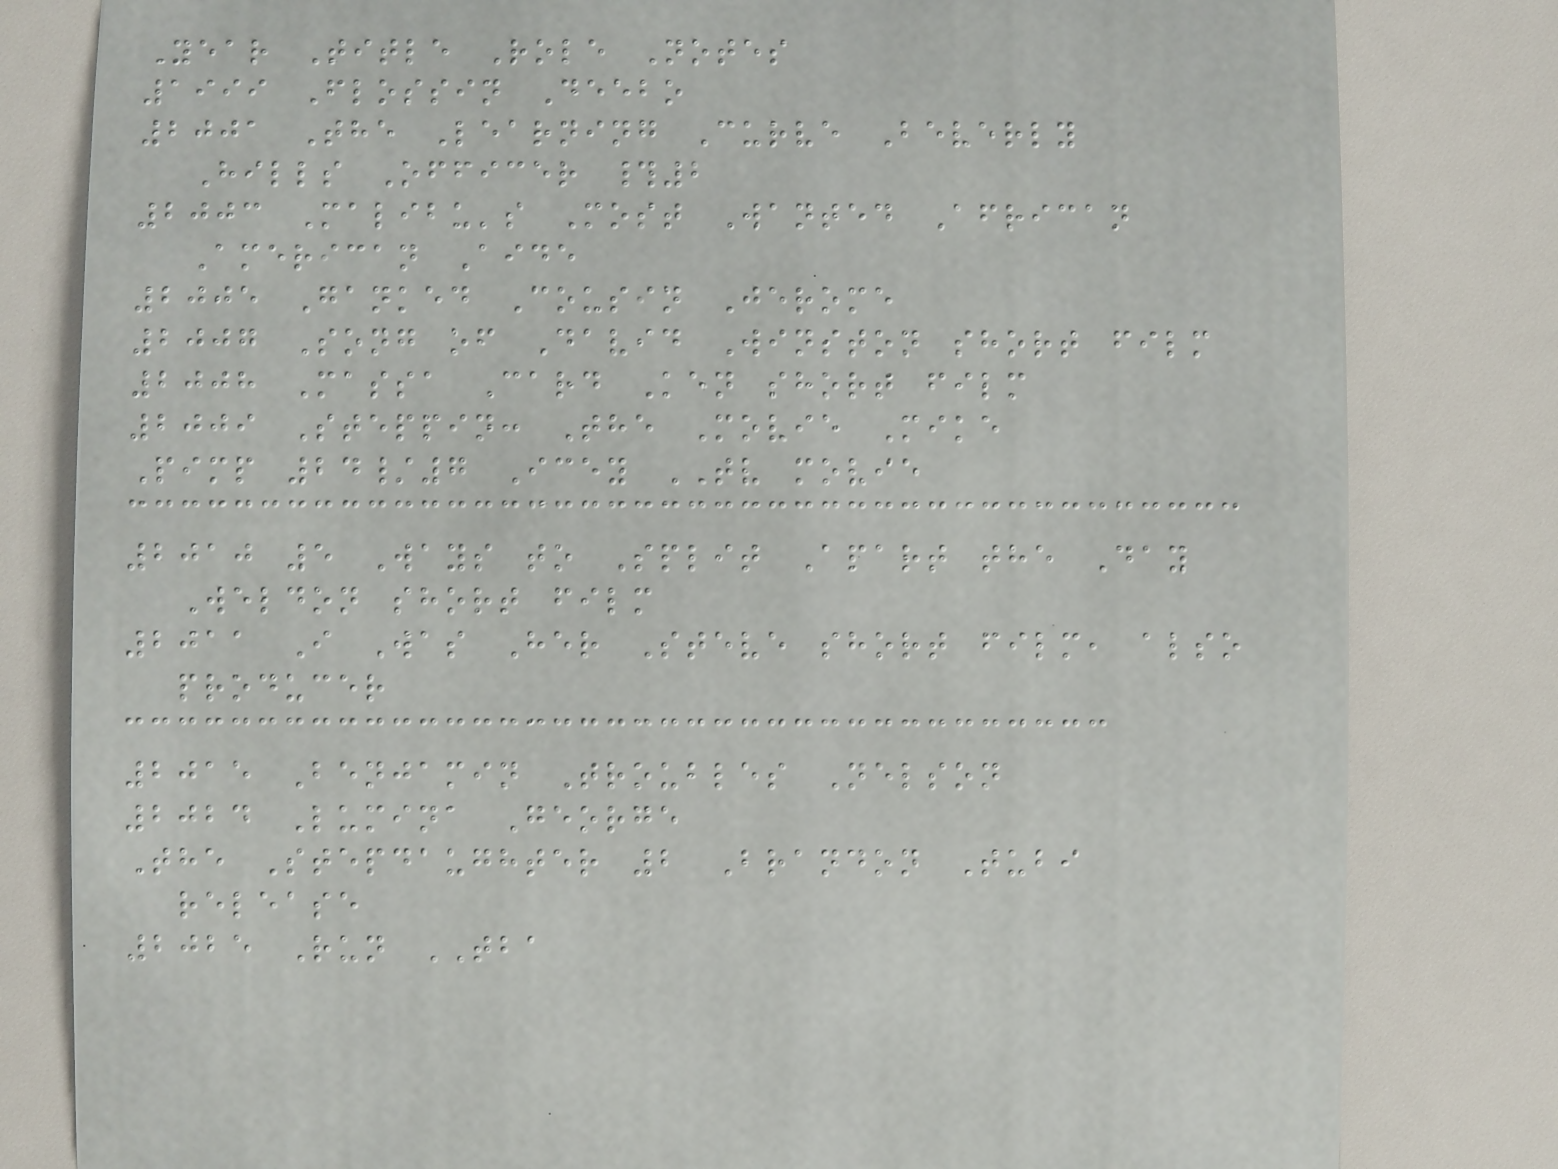Year Title Role Notes
1999 Flossin Deebo
2001 The Learning Curve Beverly
Hills Officer #2
2003 Malibu's Most Wanted African
American Aide
2005 Ganked Cousin Jerome
2007 Song of David Winston short film
2008 Massa Card Ken short film
2009 Steppin: The Movie Mike
Pimp 24/7 Icey TV movie
2010 5 Ways to Split Apart the Day
Weldon short film
2011 I Was Her Steve short film, also
producer
2015 Benjamin Troubles Nelson
2024 Lumina George
The Stepdaughter 2 Brandon Tubi
release
2025 Run TBA
